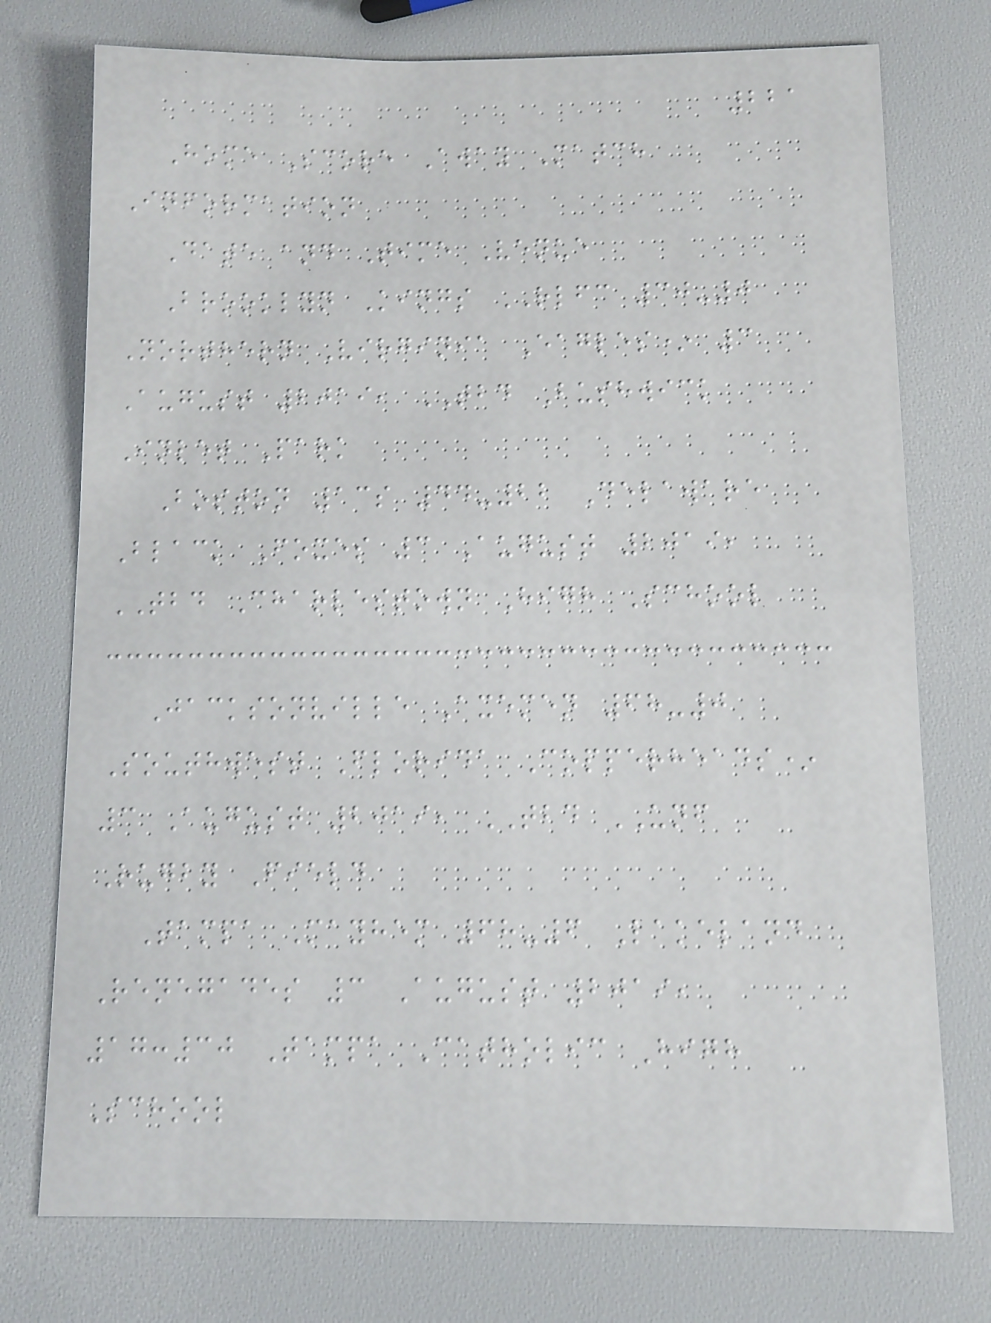221
Home Score Away Match
Information
Date and Time Venue
Brooklyn Kings RLFC 30-0
Northern Virginia Eagles* 3
August 2019, TBD Bushwick
Inlet Park
Boston 13s 44-22 Delaware
Black Foxes 3 August 2019,
TBD Charlestown High School
Jacksonville Axemen 68-0
Southwest Florida Copperheads*
3 August 2019, TBD UNF
Rugby Field
Tampa Mayhem 68-6 Lakeland
Renegades 3 August 2019,
17:30 Tampa Catholic High
School
